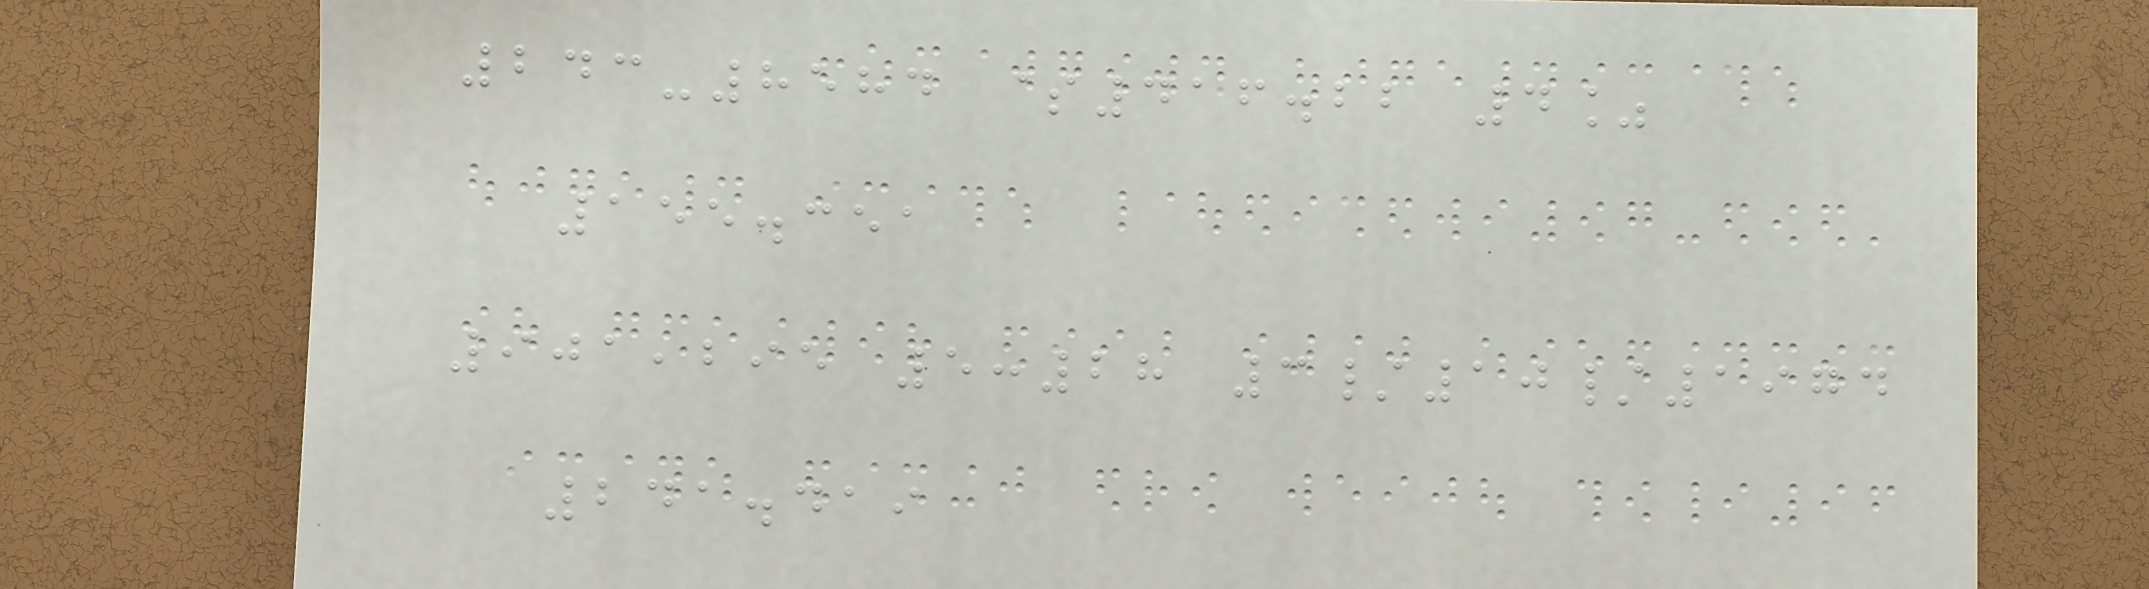243-8584 $416.22 4%
155.351
901,295 5:28 3/10/1974
241.419
